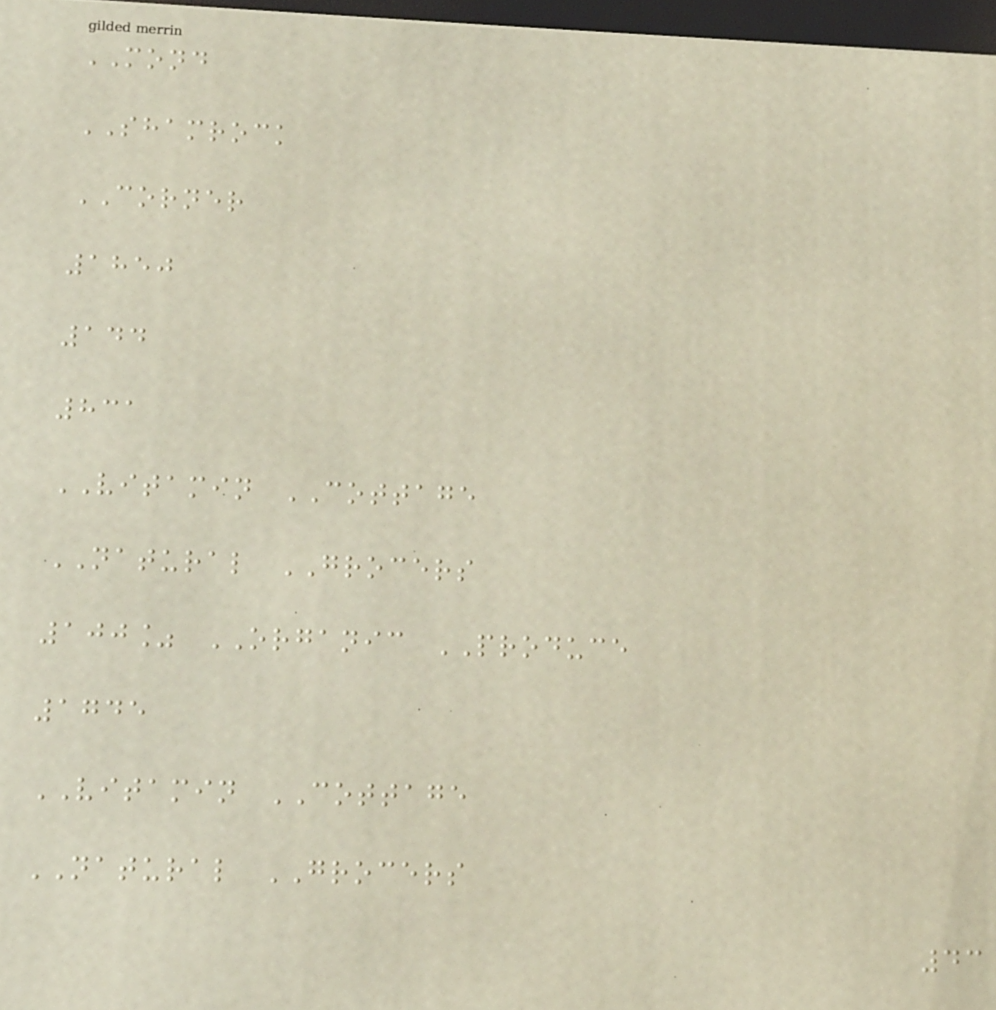MOND
SHAMROCK
CORNER
1850
144
831
VITAMIN COTTAGE
NATURAL GROCERS
100% ORGANIC PRODUCE
1745
VITAMIN COTTAGE
NATURAL GROCERS
43
